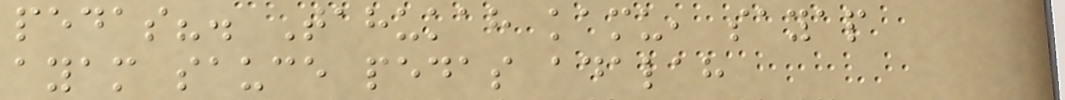pedas?. Tahukah kamu, sayap
ayam sauce pedas adalah
